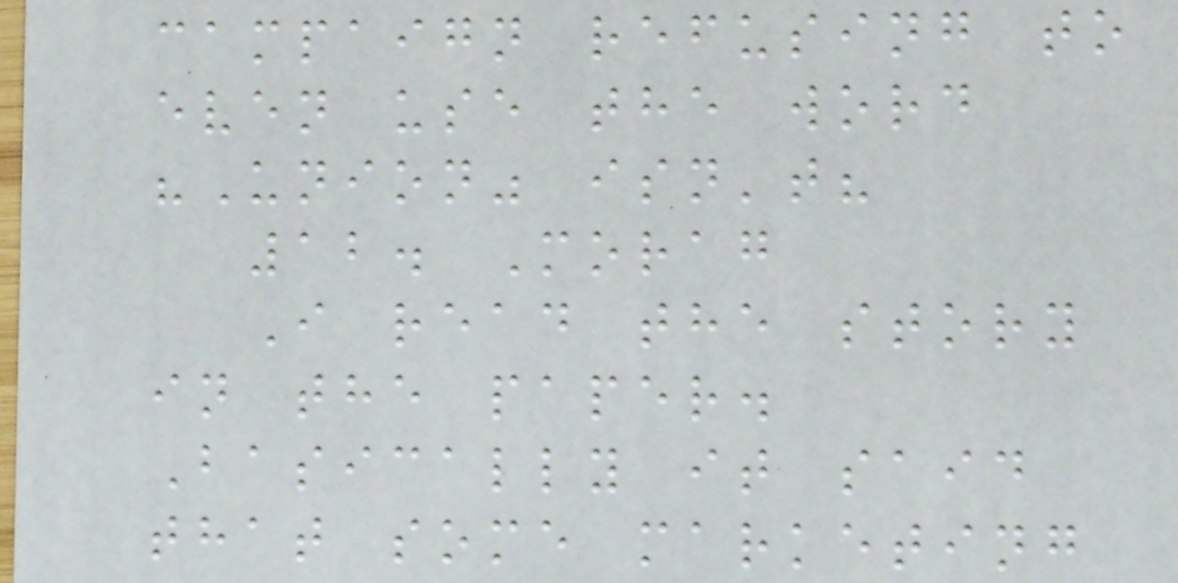campaign refusing to
even use the word
"Union" isn't?
12. Morag
I read the story
in the paper.
Basically it said
that some marketing
